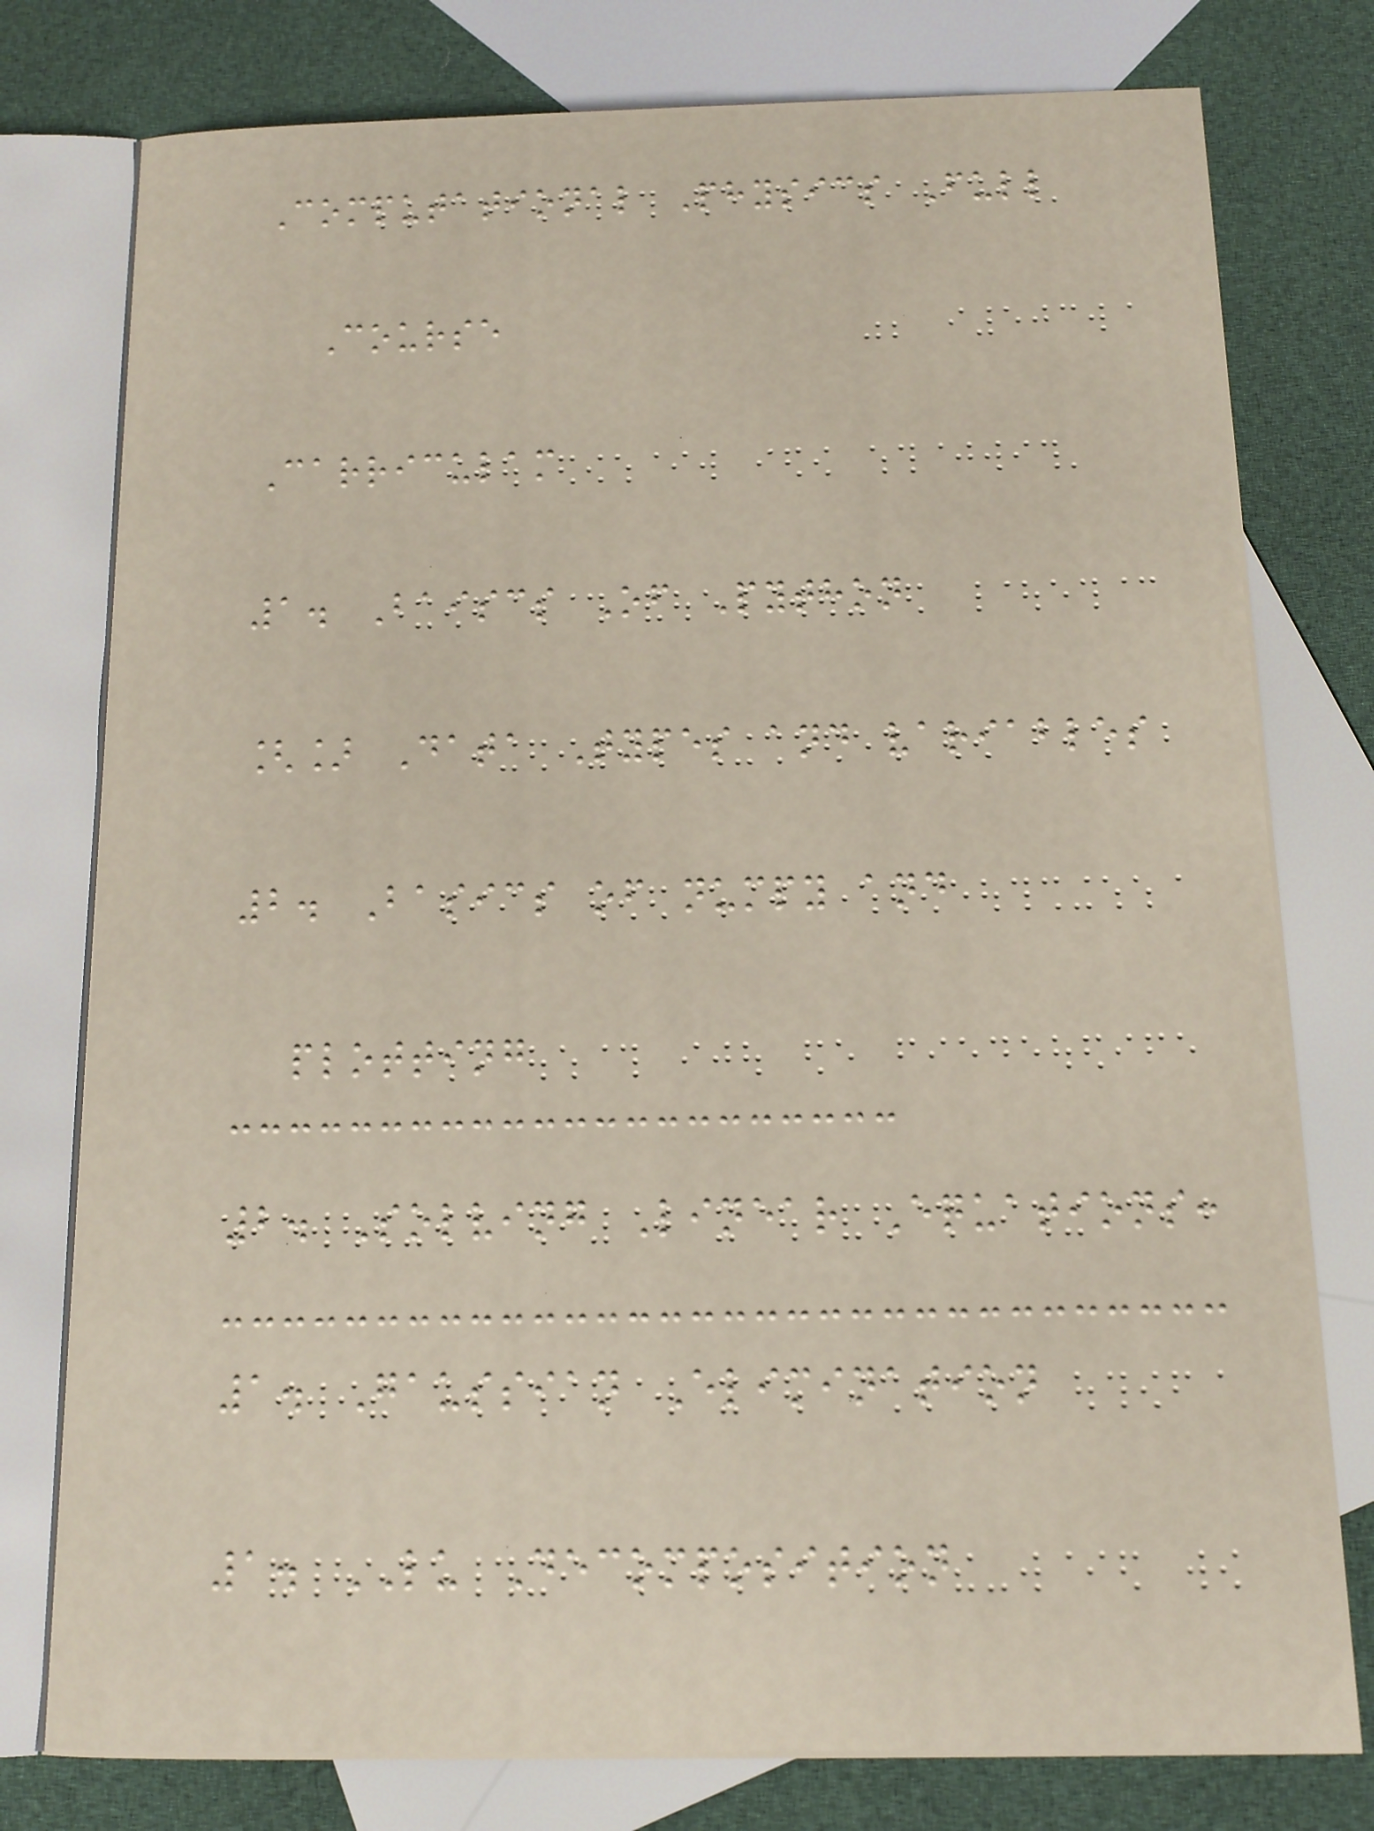Computational Physics Full
Course
Carriculam
1. Baiscs Of Python
[] Data Types and variables
2. Basics of numpy and
plotting
2. Solving Linear Equations:
1. Gaussian Elimination
1. LU Decomposition
